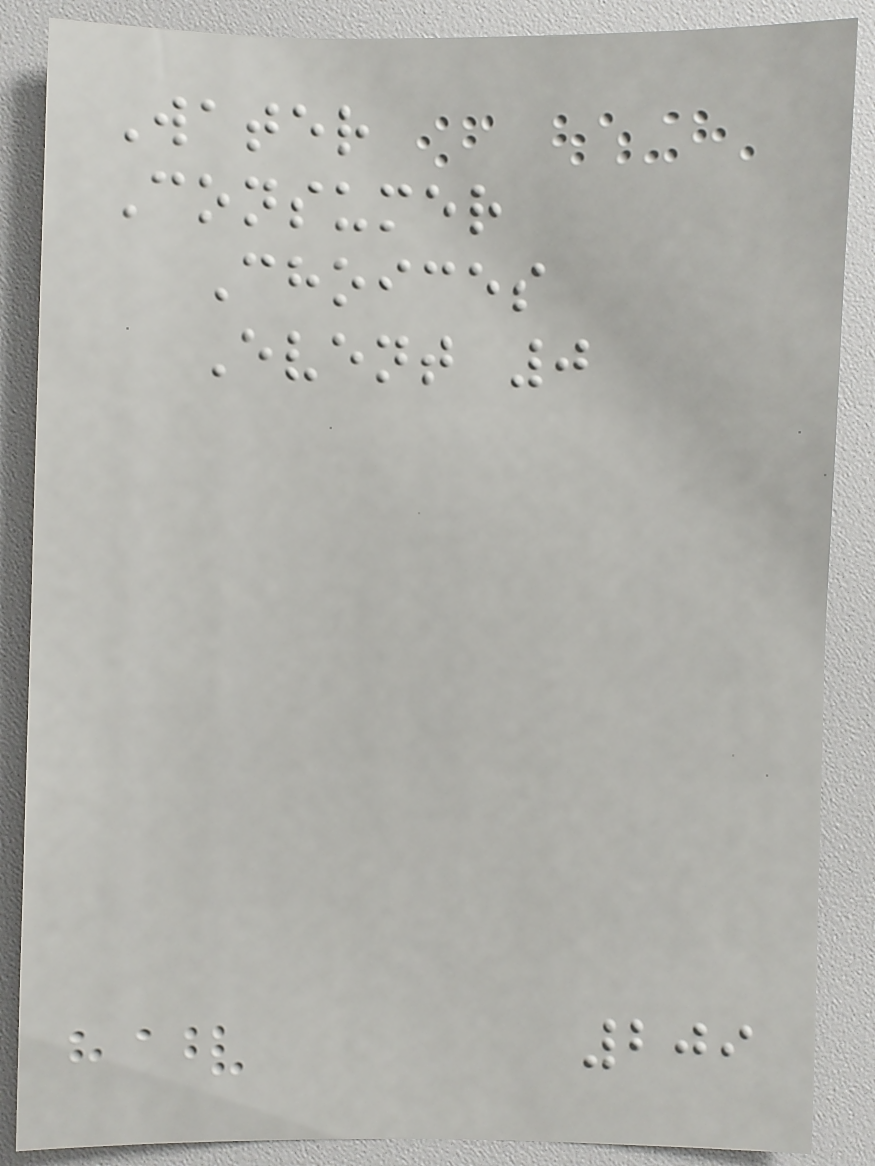Water
Consumer
Choices
Event 0
209
